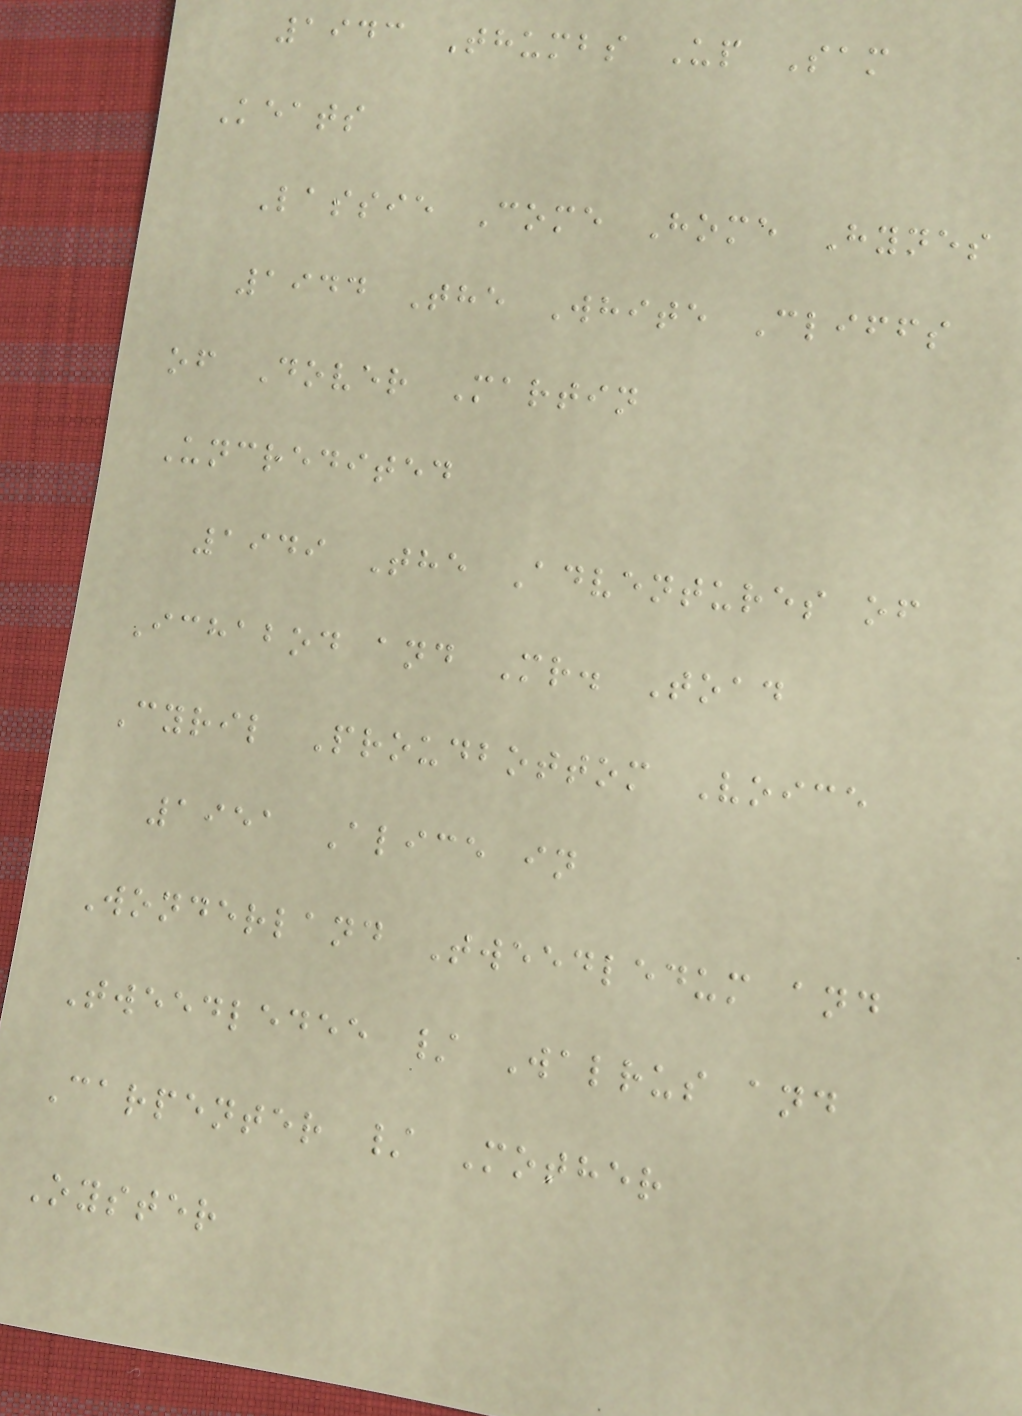1943 Thumbs Up Sam
Keats
Lassie Come Home Hynes
1944 The White Cliffs
of Dover Martin
Uncredited
1949 The Adventures of
Ichabod and Mr. Toad
Cyril Proudbottom Voice
1951 Alice in
Wonderland Tweedledum and
Tweedledee / Walrus and
Carpenter / Mother
Oyster
